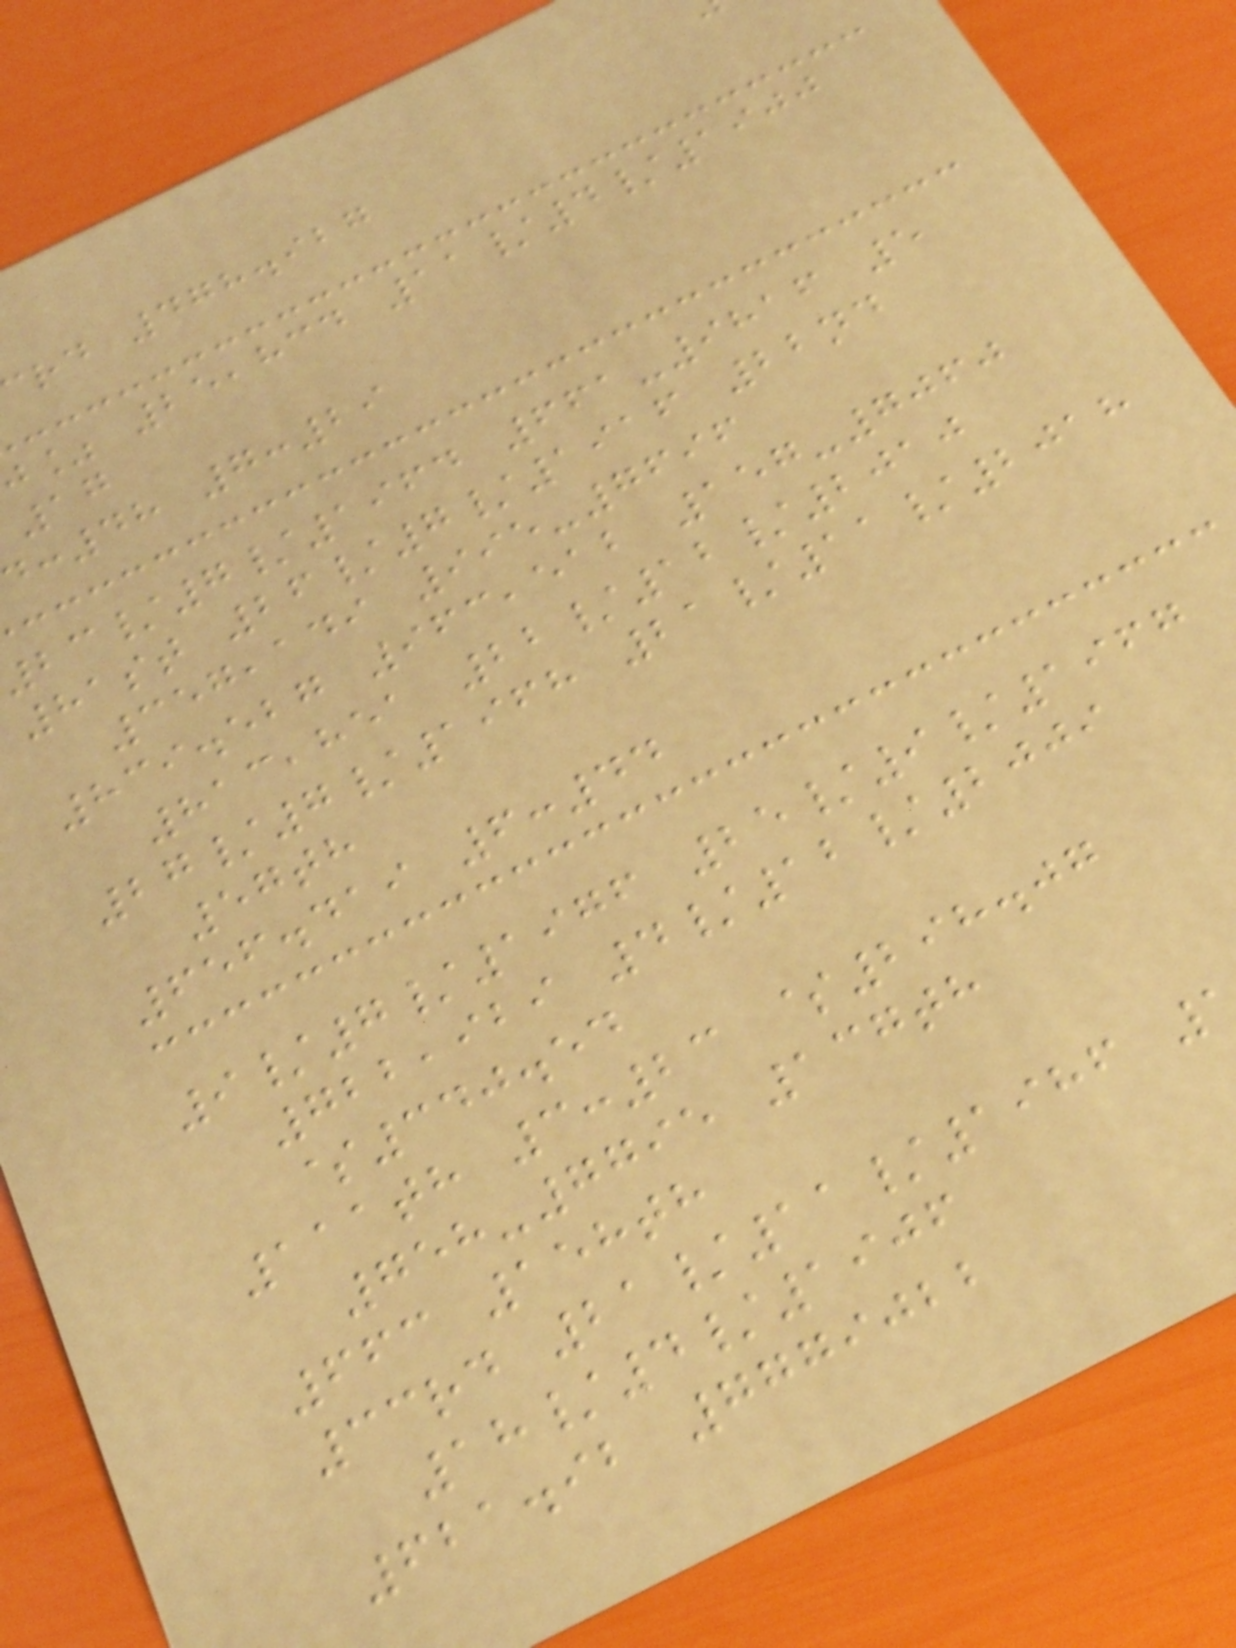rd 478.927
% 25,834 11/4/1900
17
:48 7:29
23/7/1964 661-9816 5
81st 26/7/1916 22nd
357,149 995-7696
839.527 963,512 157-7060
813,851 22/12/2010
27/7/1968 21/11/2018
57th
656.419 6:44
9/7/1976 25/9/1967
722,929 4/12/2009
$340.54
111th 3:23 $298.07
758-7795 137th
663 158th
33rd 21/11/1986
18/4/1906
621.92 7779022
